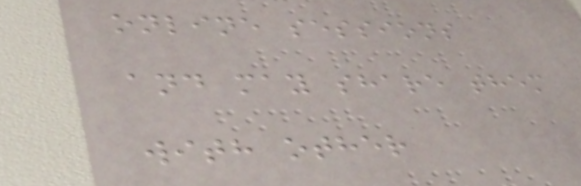online sessions
and may share them
with other
